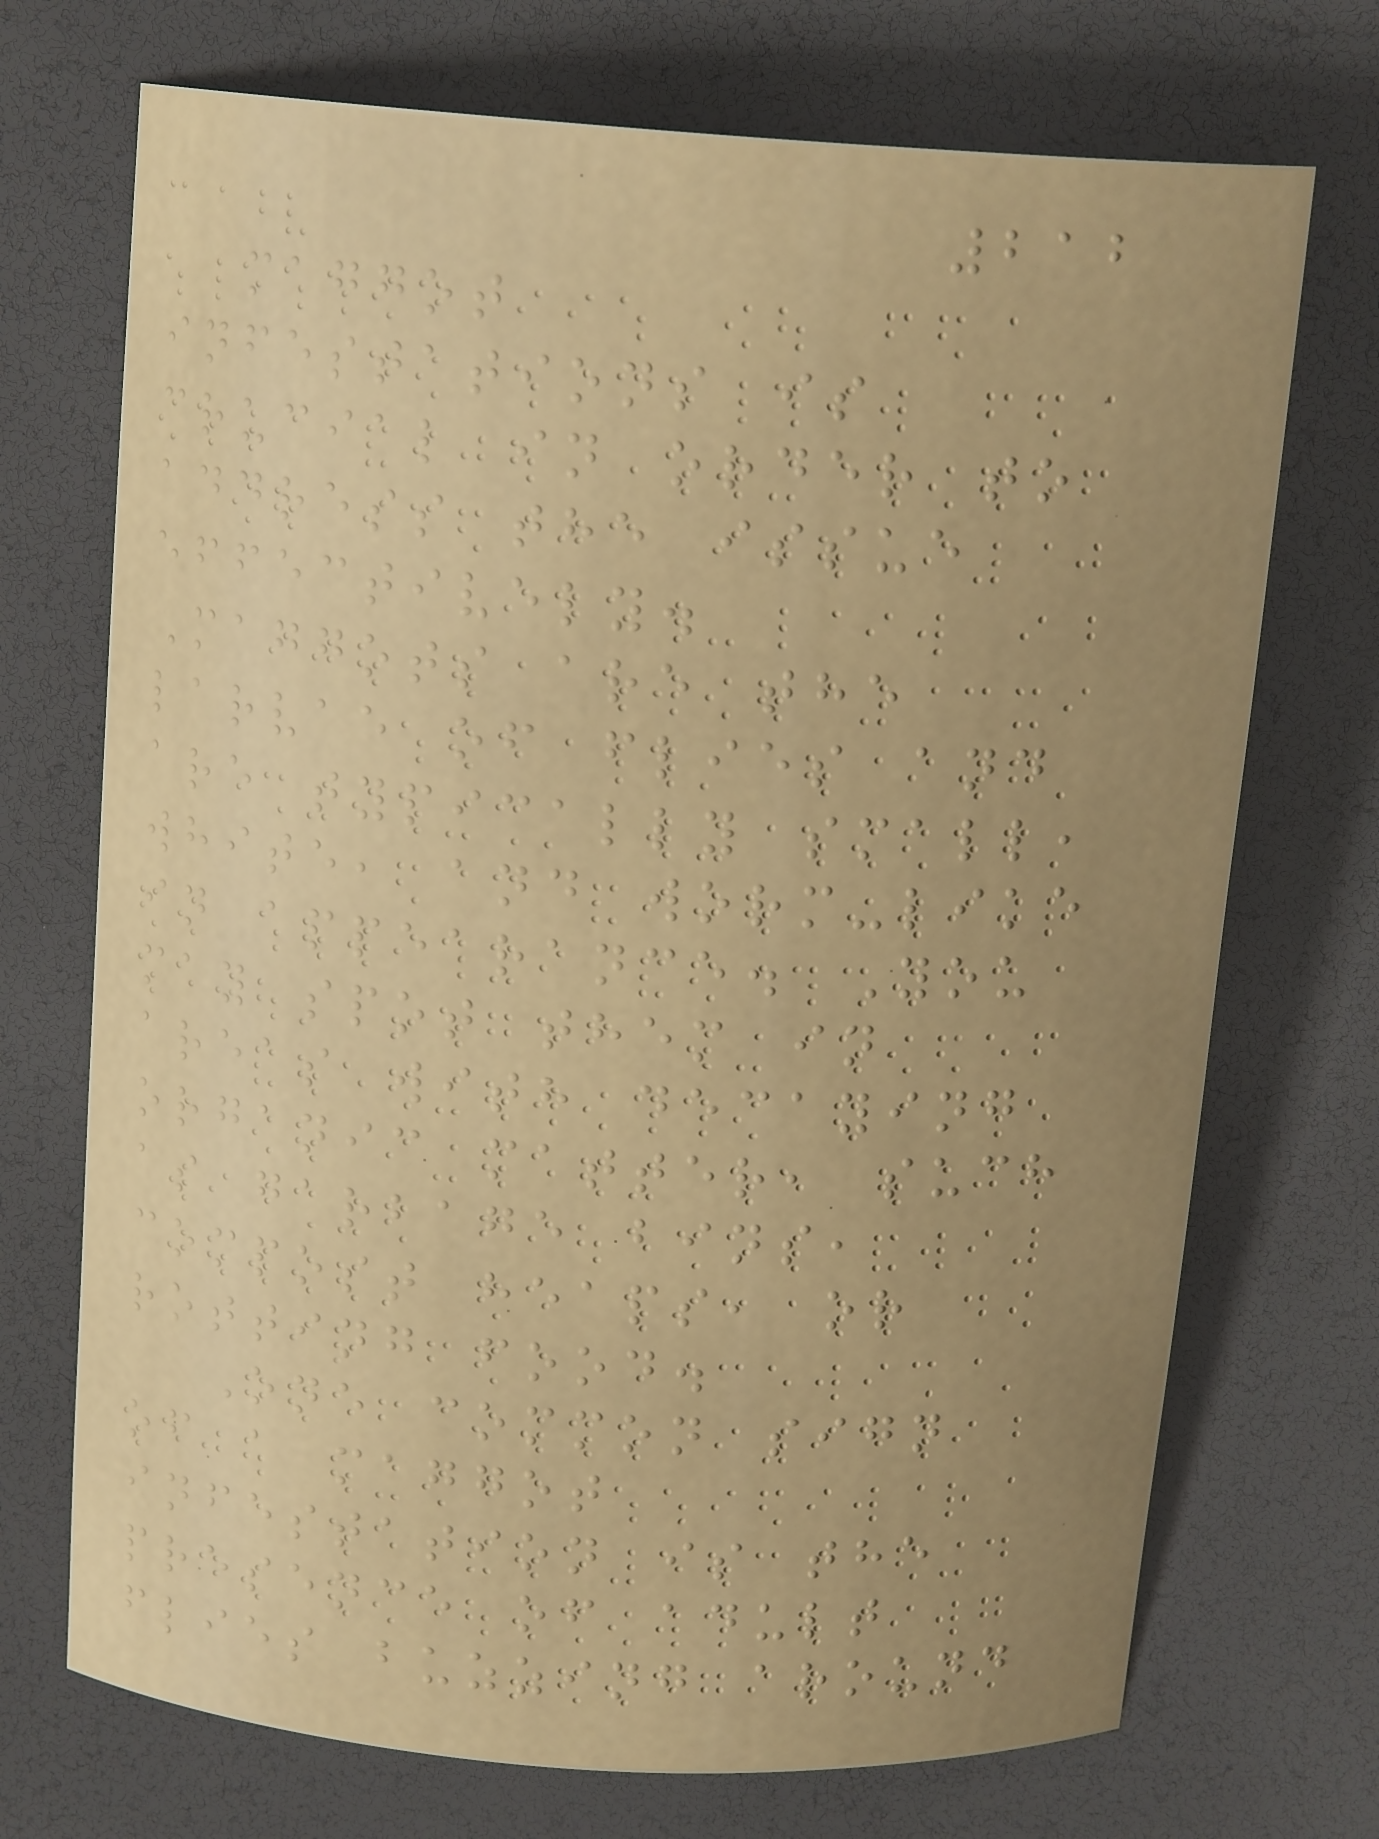212
maggot
infestations is
crucial in order to
address the issue
effectively.
Maggots are the
larvae of flies and
are typically small,
white, and worm-like
in appearance. You
may spot them in
areas with decaying
organic matter, such
as garbage bins,
compost heaps, or
rotting food.
One common sign
of a maggot
infestation is the
presence of adult
flies buzzing around
